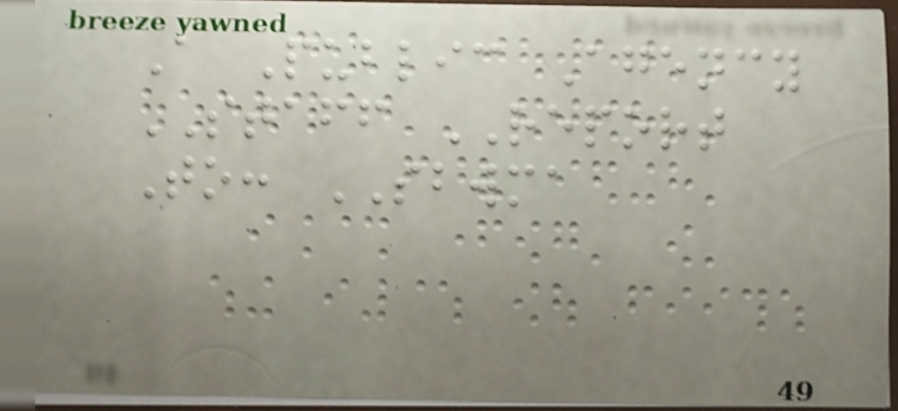A Public Agency
STAFF REPORT
To: SBWMA
